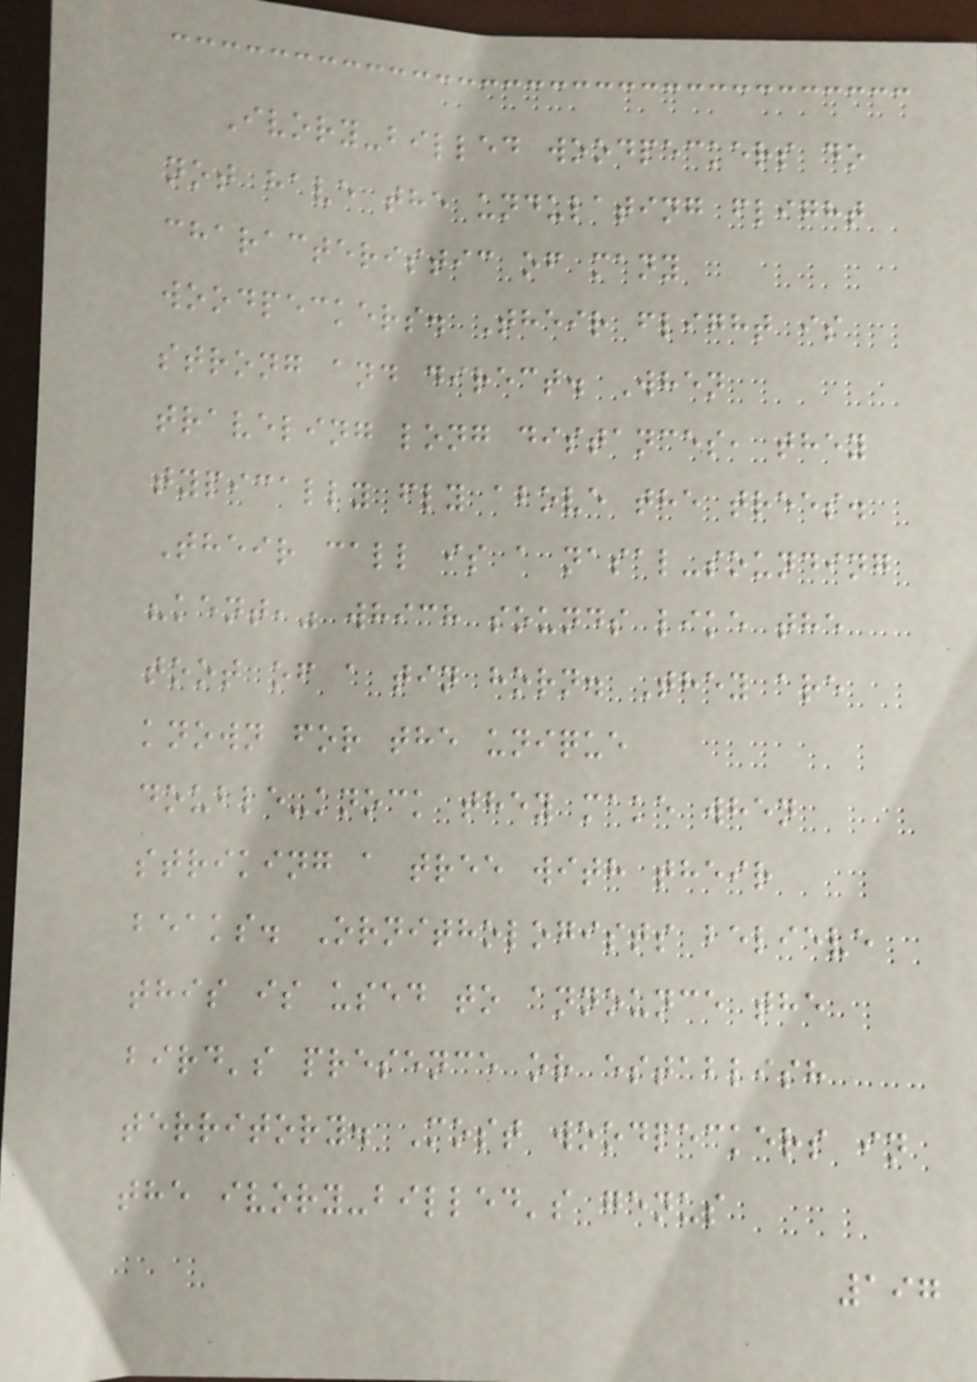Ivory-billed woodpeckers do
not have the undulating flight
characteristic of many
woodpeckers. Their flight is
strong and direct. When
traveling long distances, they
typically fly above the trees.
Their call is a nasal-sounding
"kent," which sounds like the
toot of a tin horn. They are
known for the unique
double-knock they make when
striking a tree with their
beaks. Ornithologists believe
this is used to announce the
bird's presence or establish
territory. Most woodpeckers in
the ivory-billed's genus
197
